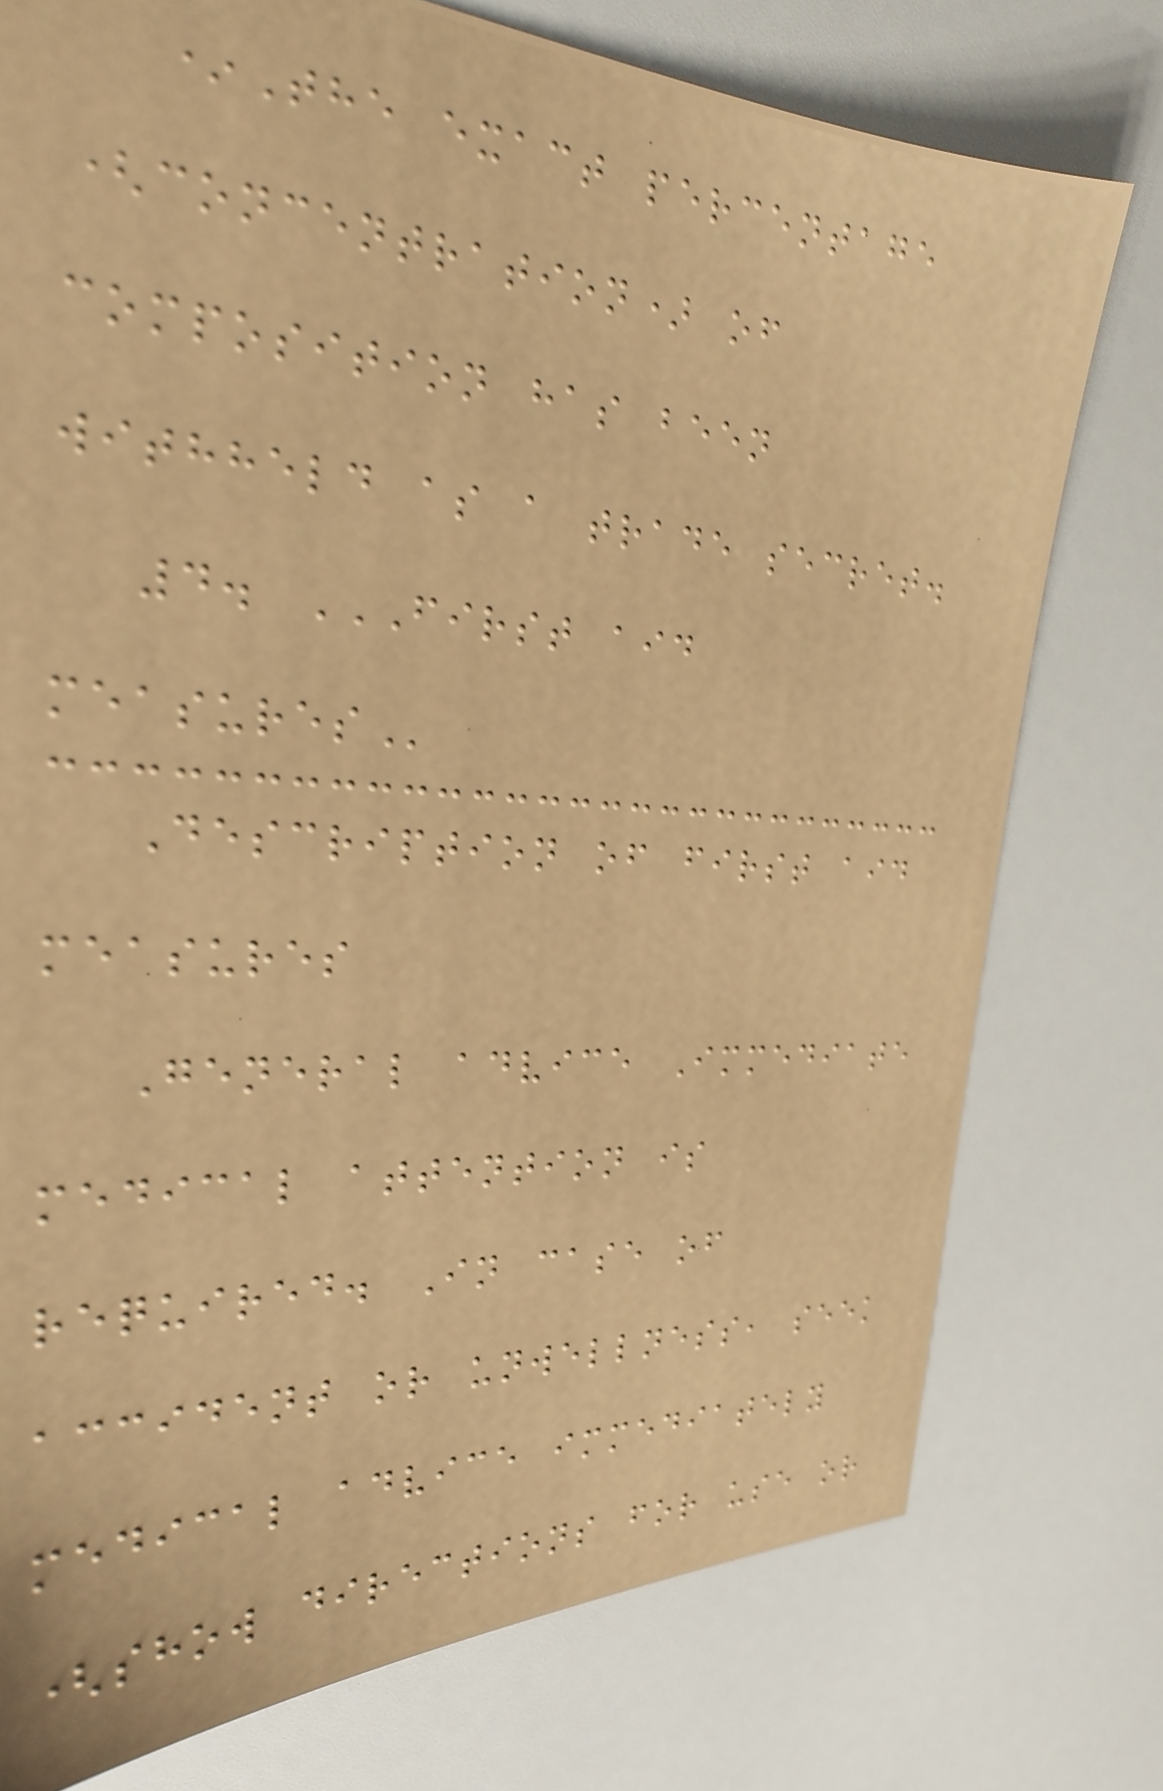*The exact percentage
(concentration) of
composition has been
withheld as a trade secret.
4. FIRST AID
MEASURES
Description of first aid
measures
General advice Immediate
medical attention is
required. In case of
accident or unwellness, seek
medical advice immediately
(show directions for use or
